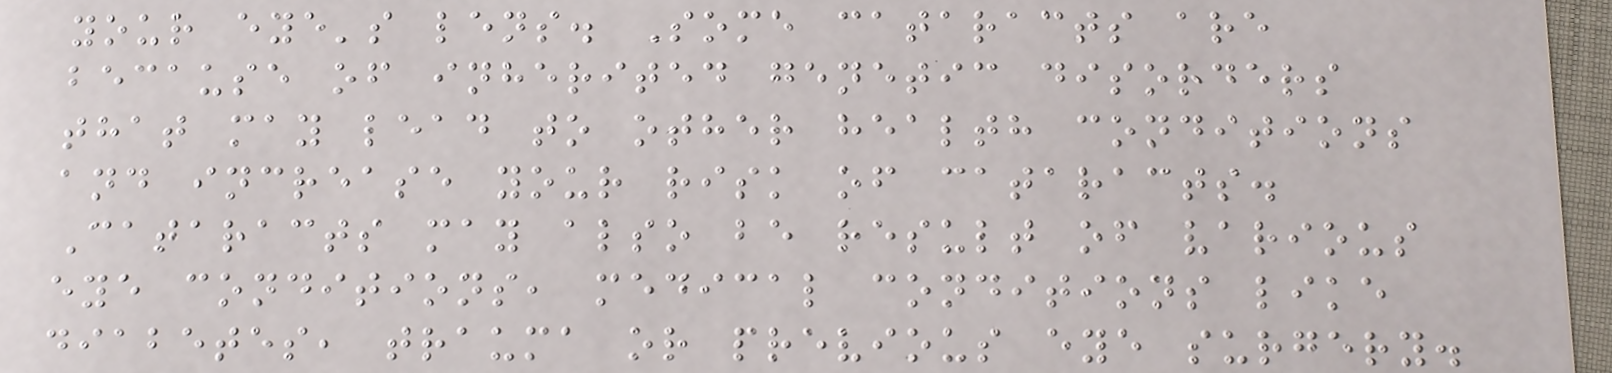your eye's lens. Some cataracts are
because of inherited genetic disorders
that may lead to other health conditions
and increase your risk of cataracts.
Cataracts may also be result of various
eye conditions, medical conditions like
diabetes, trauma or previous eye surgery.
